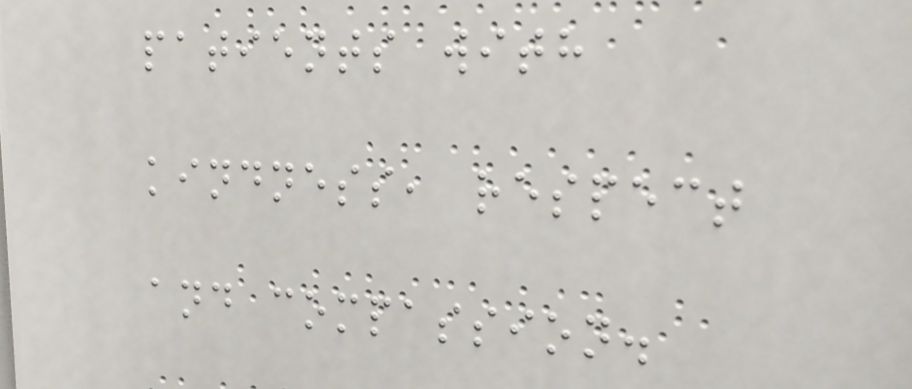patients with
kindness, respect
and compassion.
